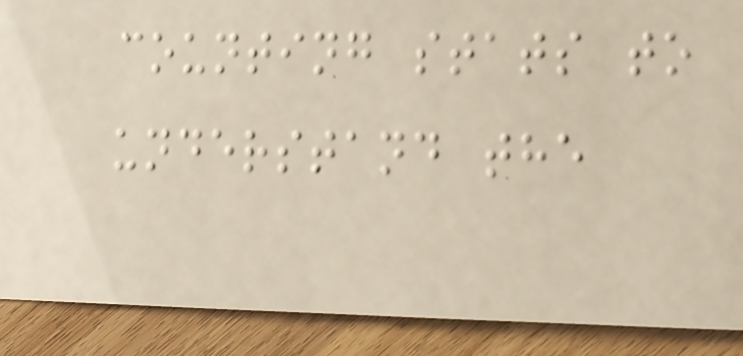counting stats to
understand the
